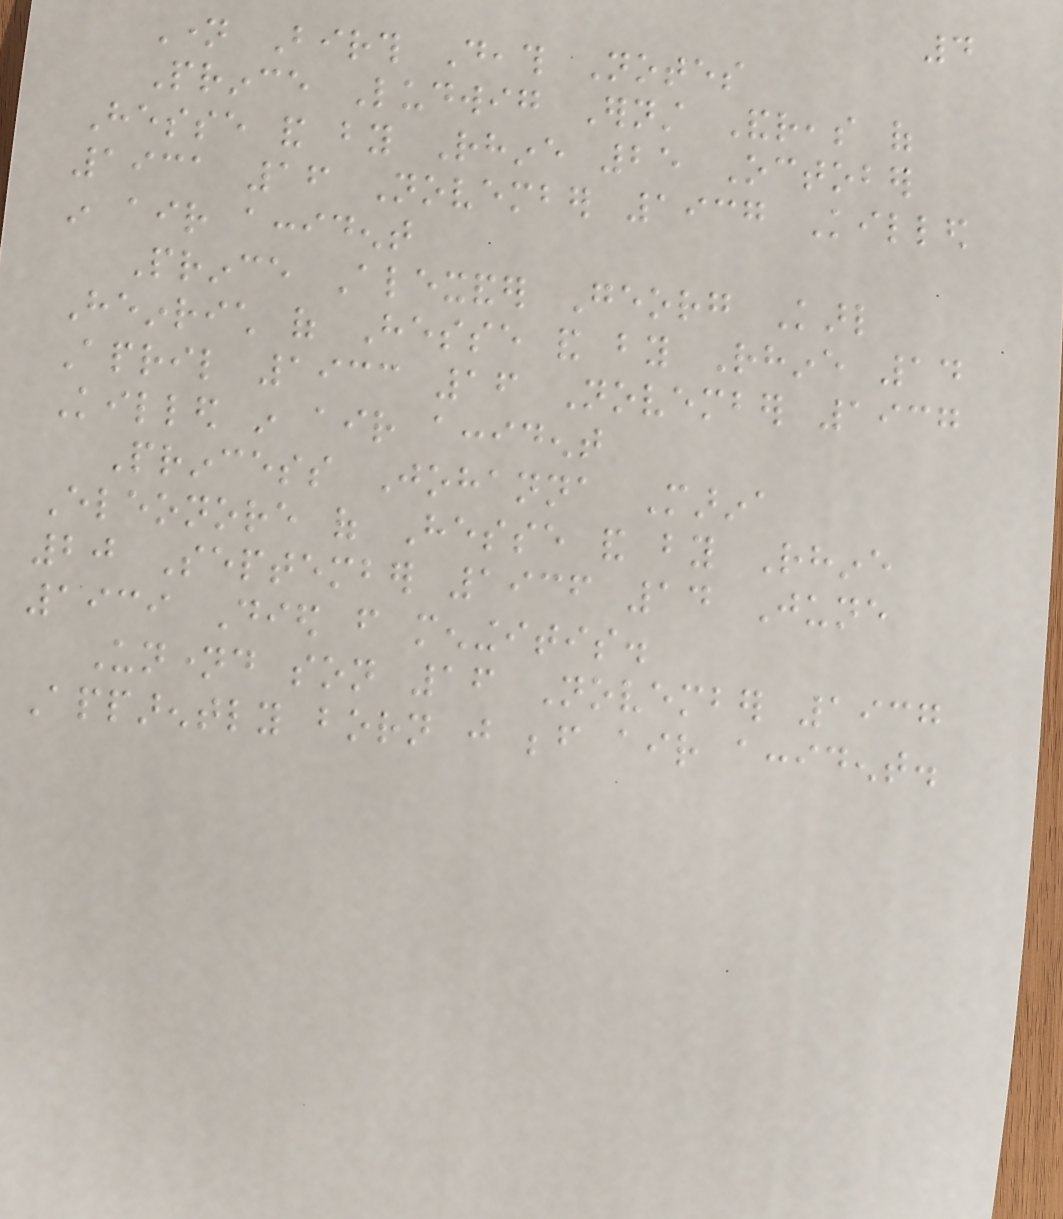4
Name Birth Death Notes
Prince Ludwig Ernst Andreas of
Hesse and by Rhine 25 October
1931 16 November 1937 Killed
in air accident
Prince Alexander Georg Karl
Heinrich of Hesse and by Rhine 14
April 1933 16 November 1937
Killed in air accident
Princess Johanna Marina
Eleonore of Hesse and by Rhine
20 September 1936 14 June
1939 Died from meningitis.
Unnamed son 16 November 1937
Apparently born just before air accident.
